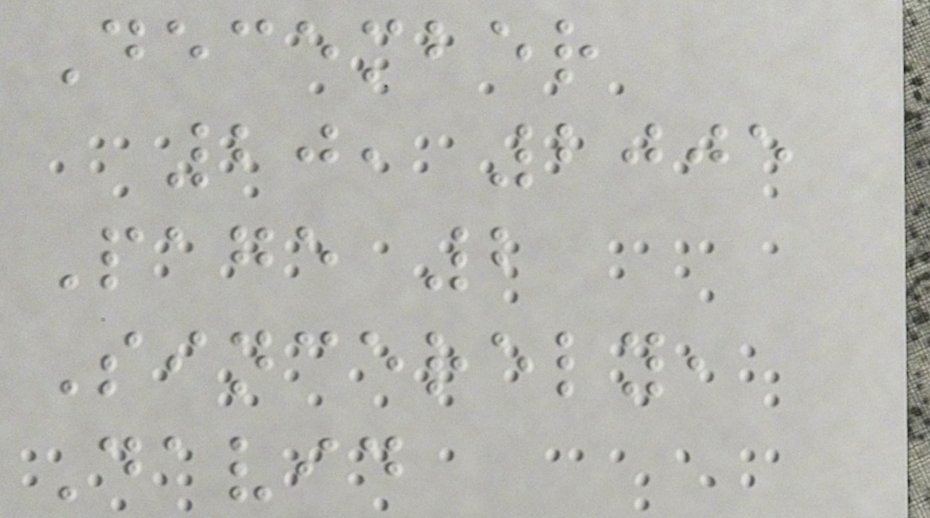December
20, 2005
Page 2
Sincerely,
David
